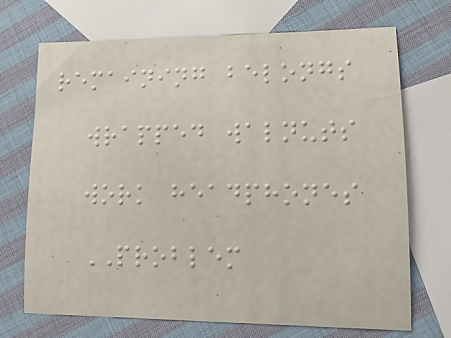remaining belongs
wrapped walnuts
work headphones
PROBLEM
